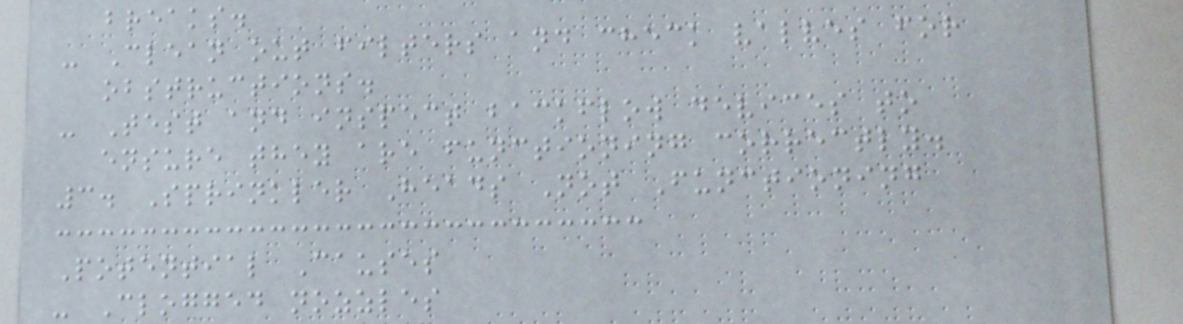breaks.
- Clean out filters and check valves for
obstructions.
- Test and inspect backflow devices to
ensure they are functioning correctly.
3. Sprinkler Heads Not Functioning
Potential Causes
- Clogged nozzles
